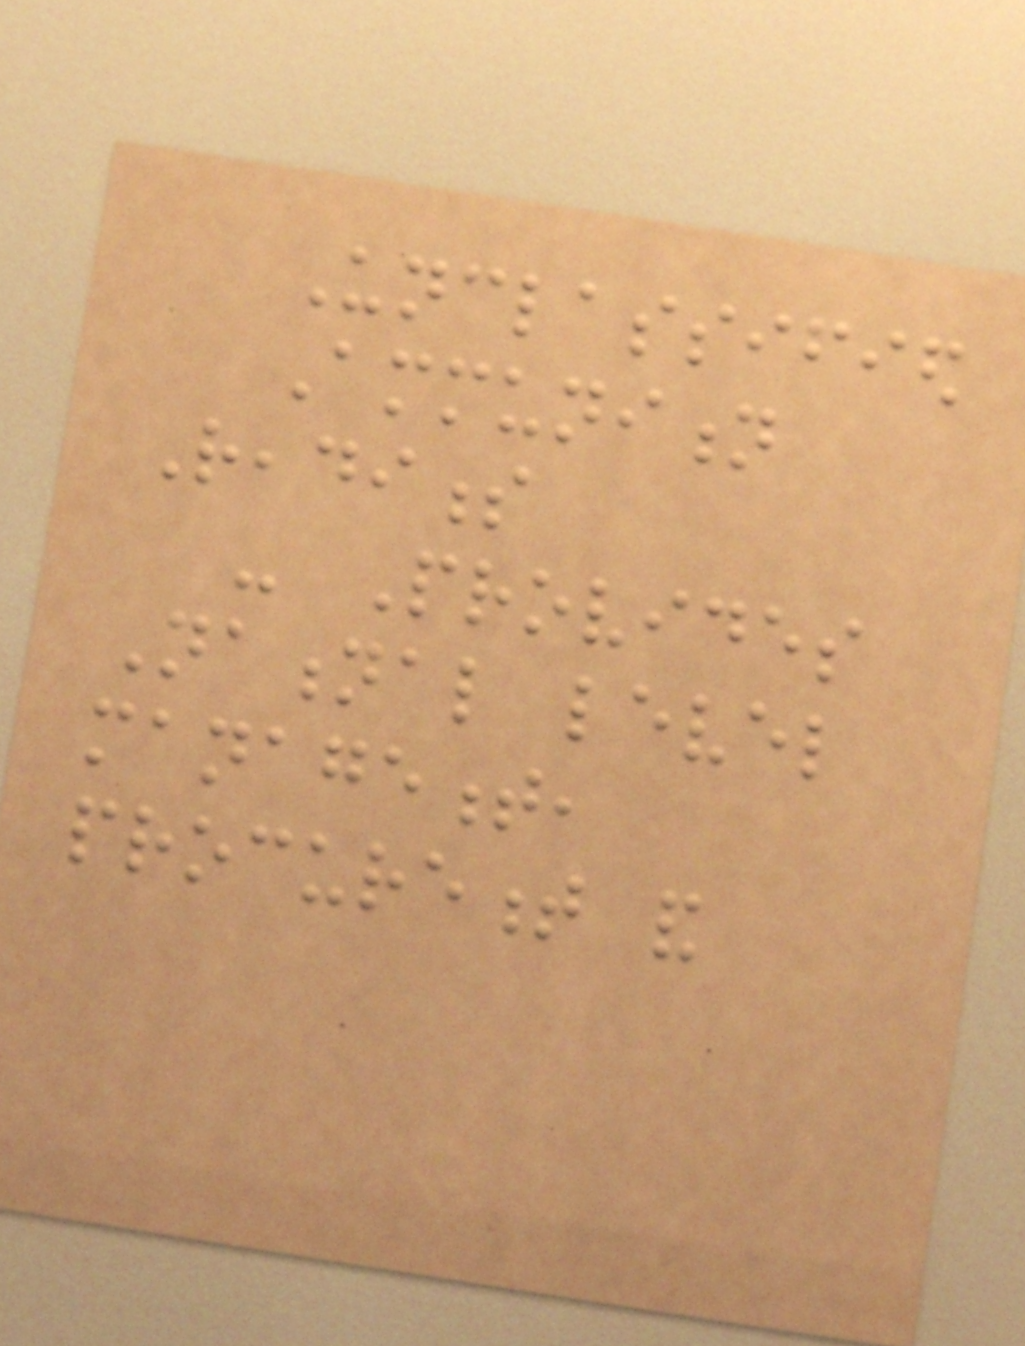Unclassified
Ammunition
Readiness
- Provides
National level
management,
procurement and
